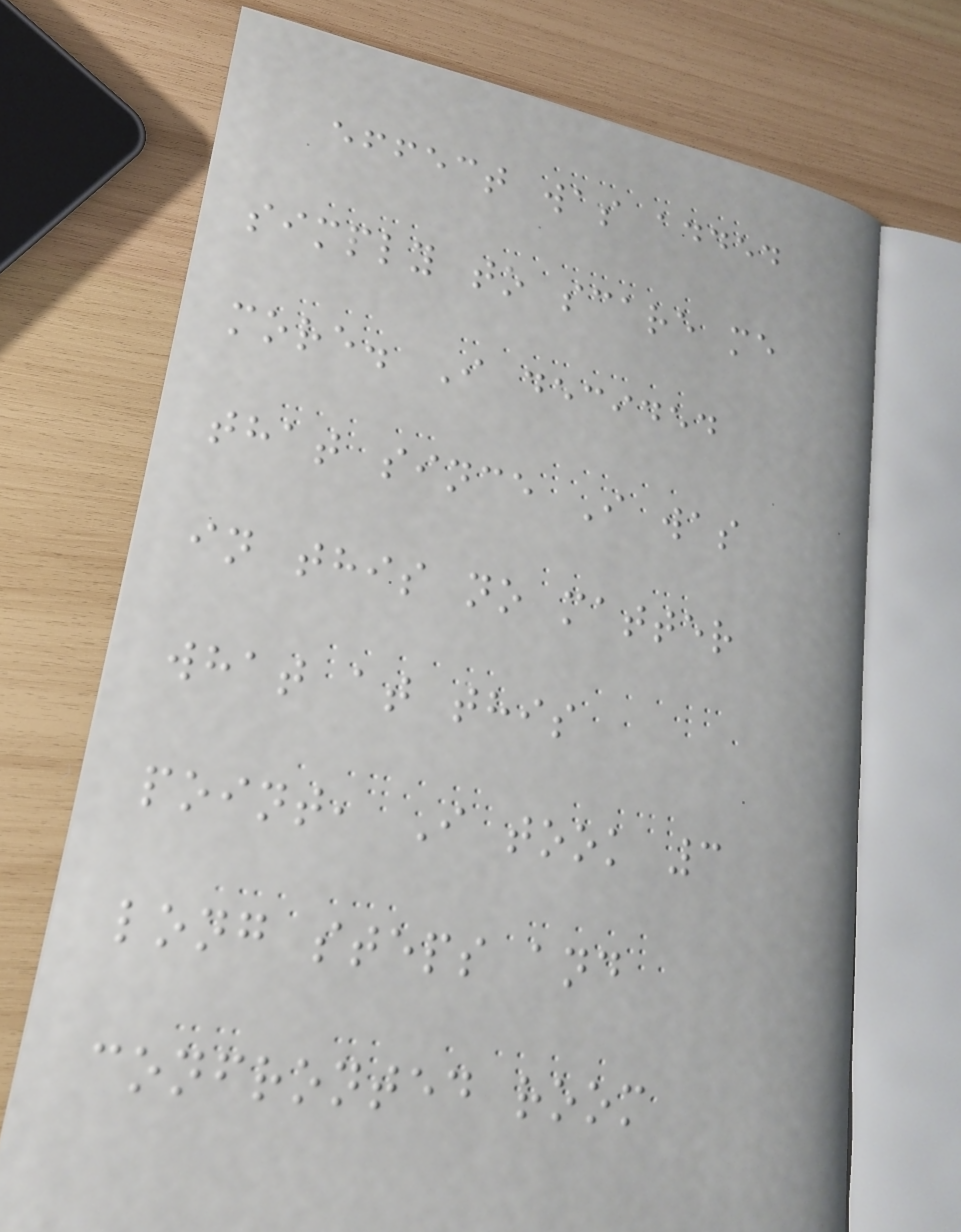effect was added
simply to scare me
more. I decided
that since I was
in this no matter
what at this
point, I took 3
long steps and
confronted room
